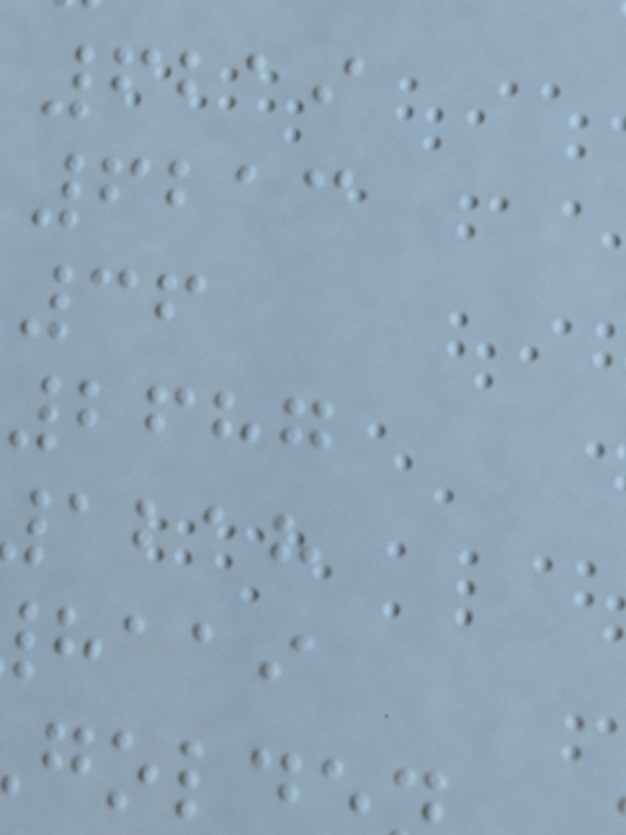6219
6213
36
2687
abah
haai
